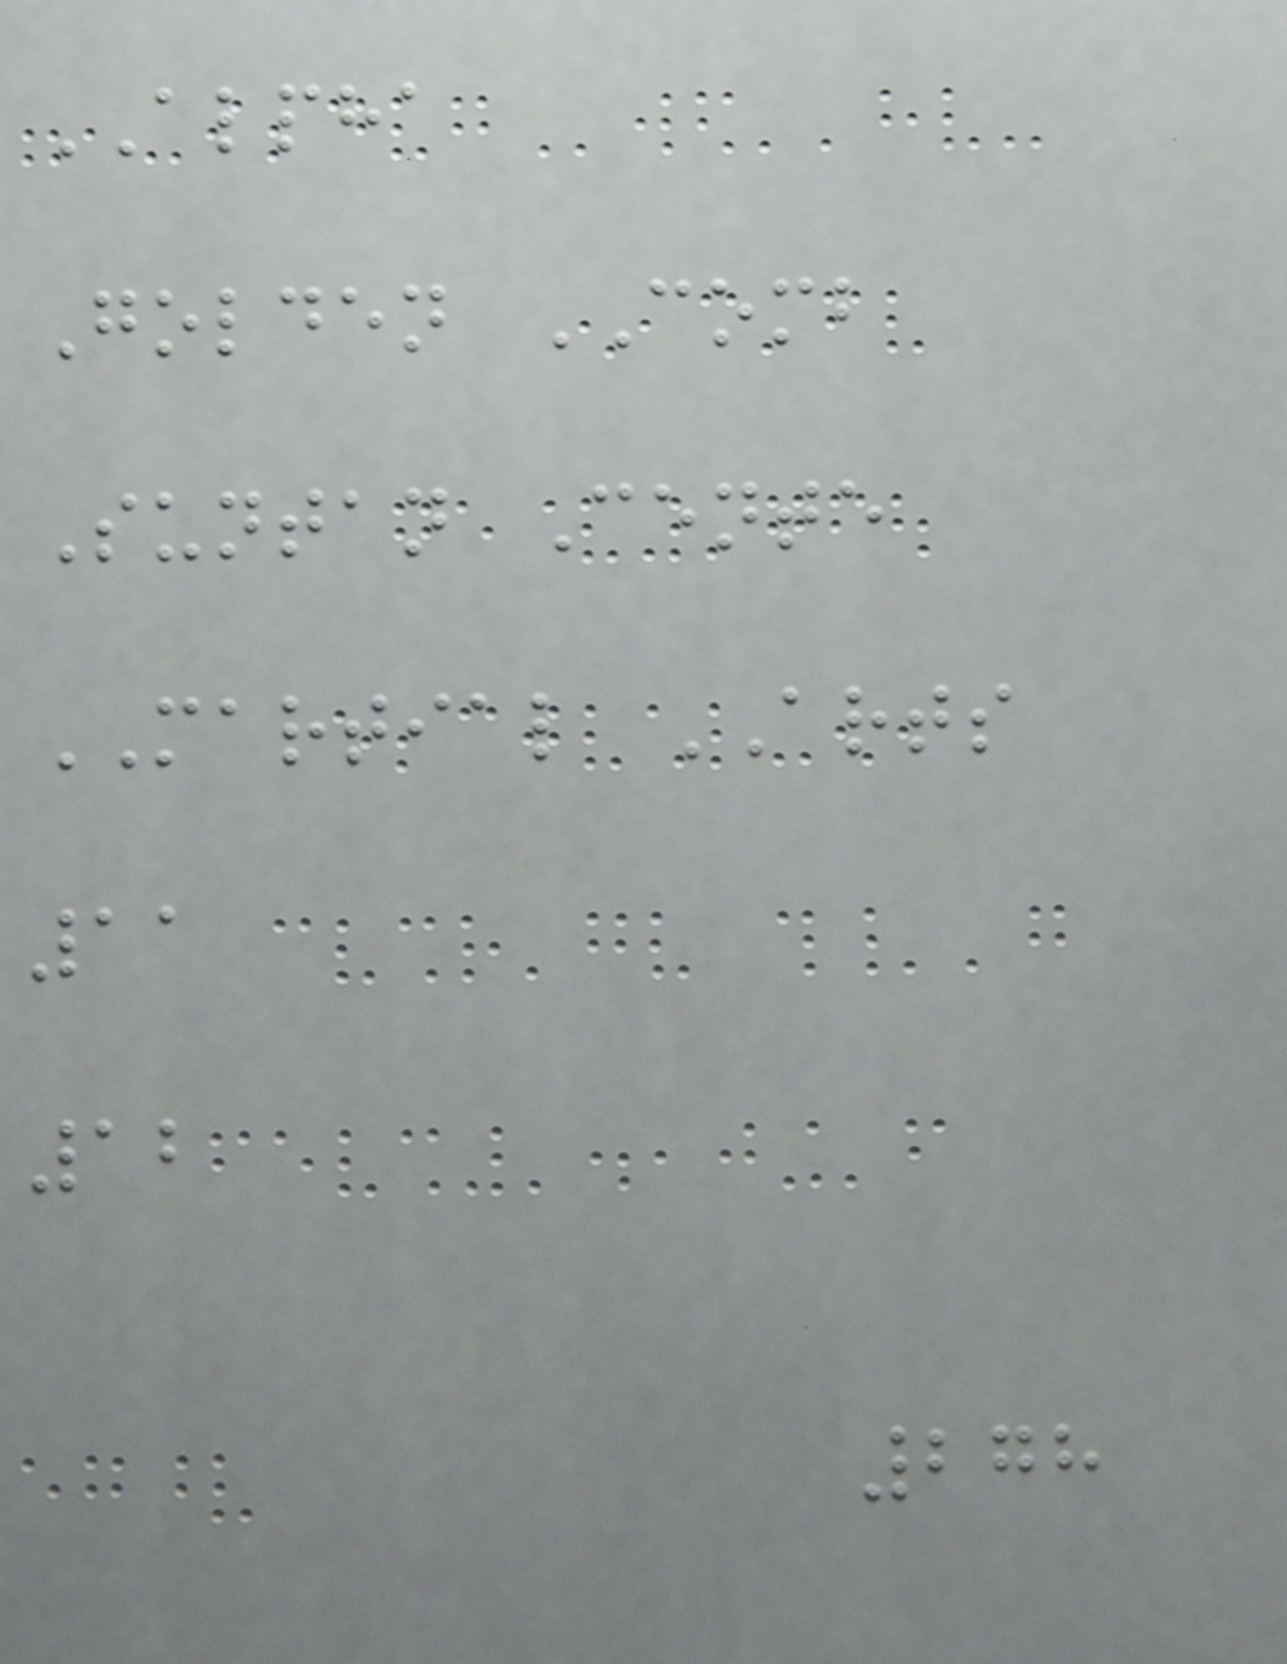ALPHA
Golden COMB
Suntan Cente
MARTIAL ARTS
11
12
278
